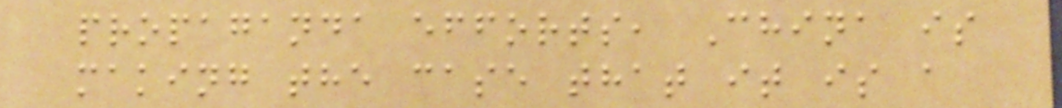propaganda efforts, China is
making the case that it is a
